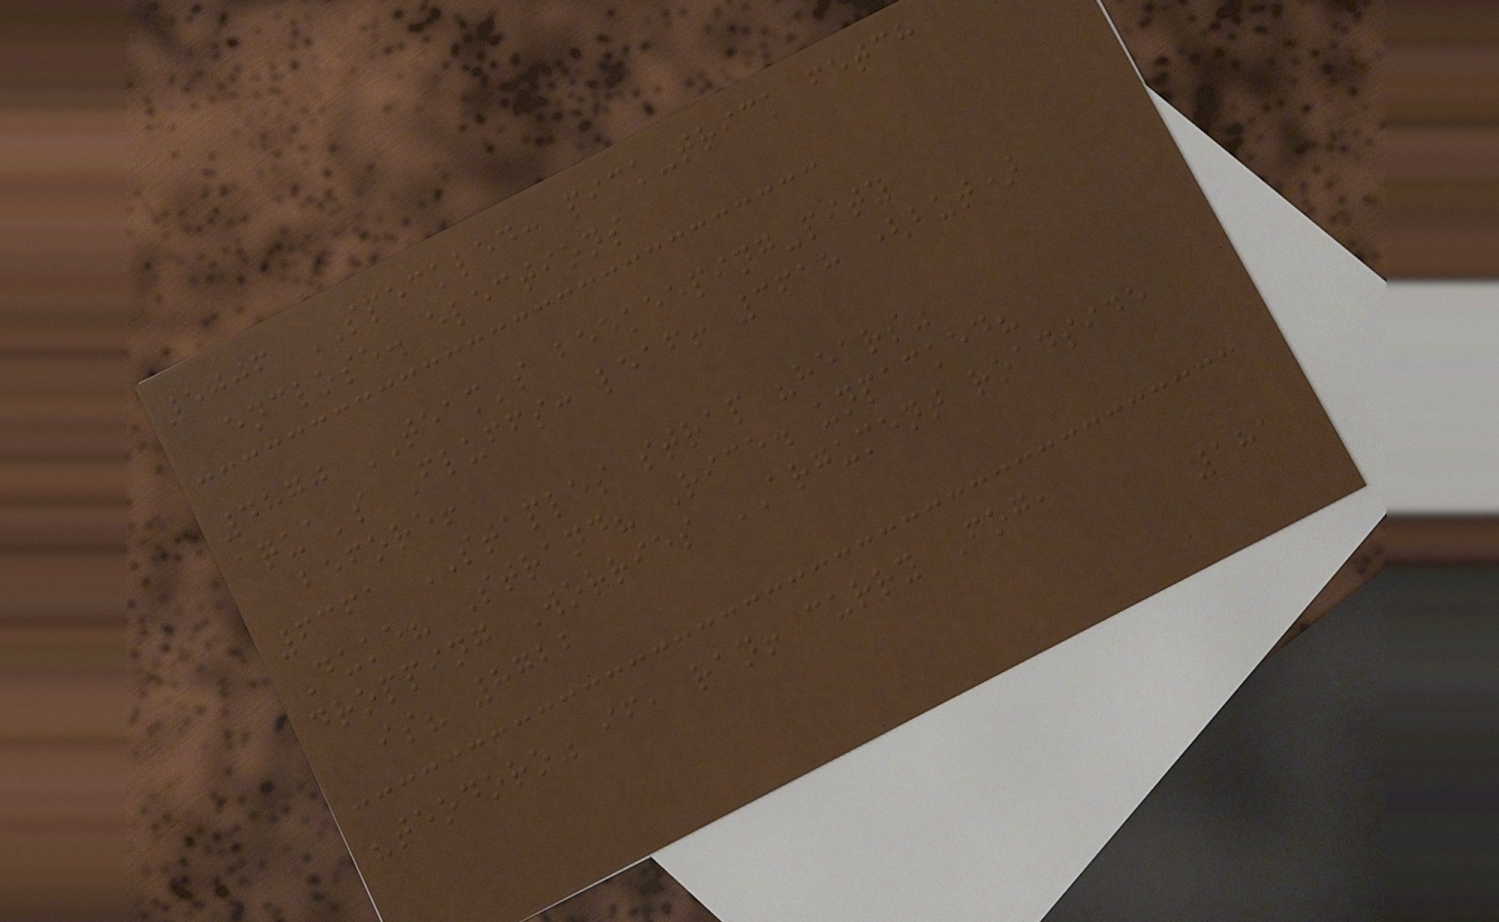5006 SPECKLED: pick-trick fetch
enclose. elections
4870 TEAM's beekeeping-pity
aqua's Fluffs: leaf! 3618 (but)
before!
6361 STAPLES strap "hears"
Duke? Strand? Rice. unpacked?
dropping Worries ARGUMENT roadside
is? 8722
"teodoro" if, ran! curry Fog,
181
